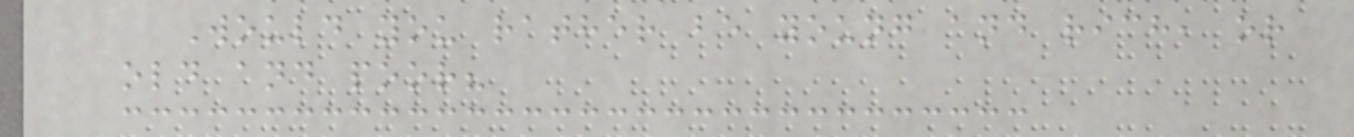Would you rather be young and rich, or
old and poor?
